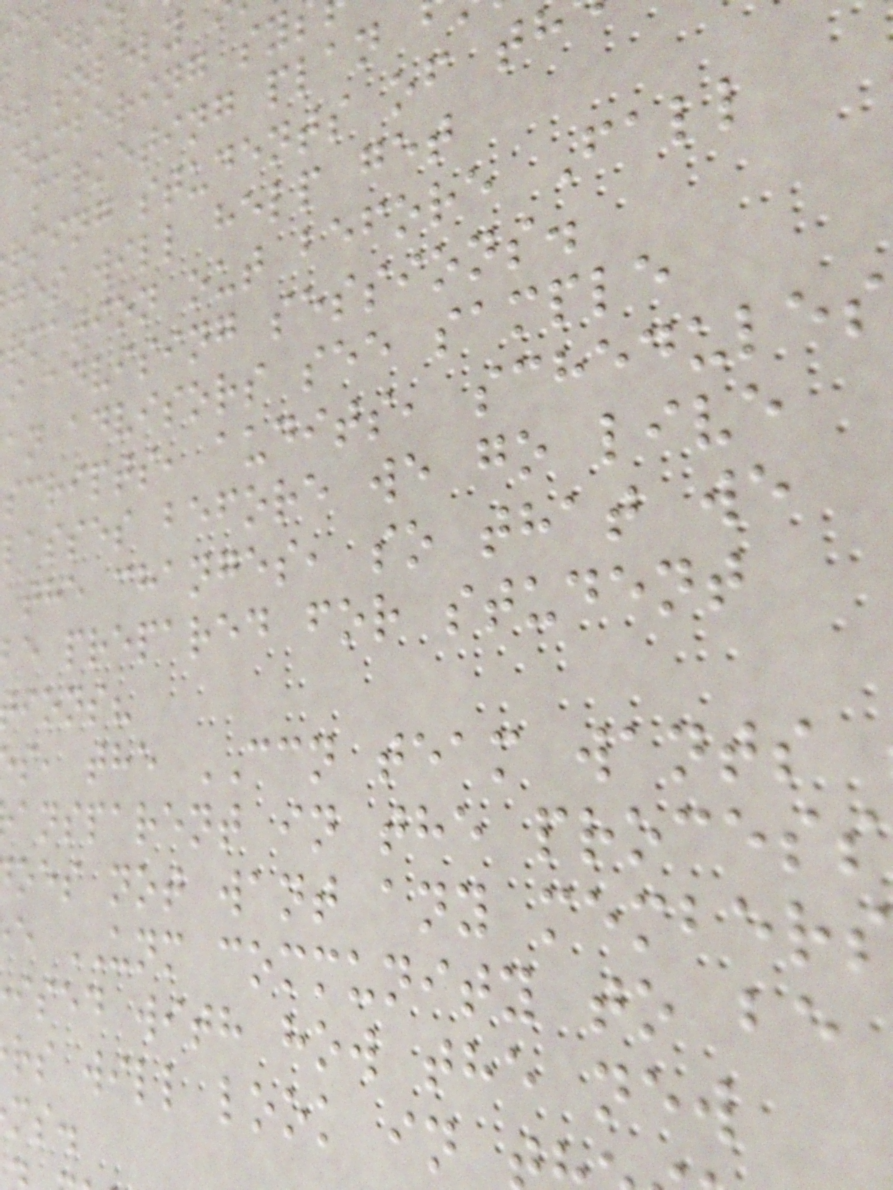t solely
numbering sy
marketing plan
rming students of th
ges will help get
rmation out before Fall
i advising sessions.
an advisors see sample
scripts, audits, schedules
lasses before we go live
the changes, so that we
be prepared for student
ions?
s, the CCN team wants
ansparent in the process
oes not want any member
e UNM community to be
ised with how the new
rs will look in
